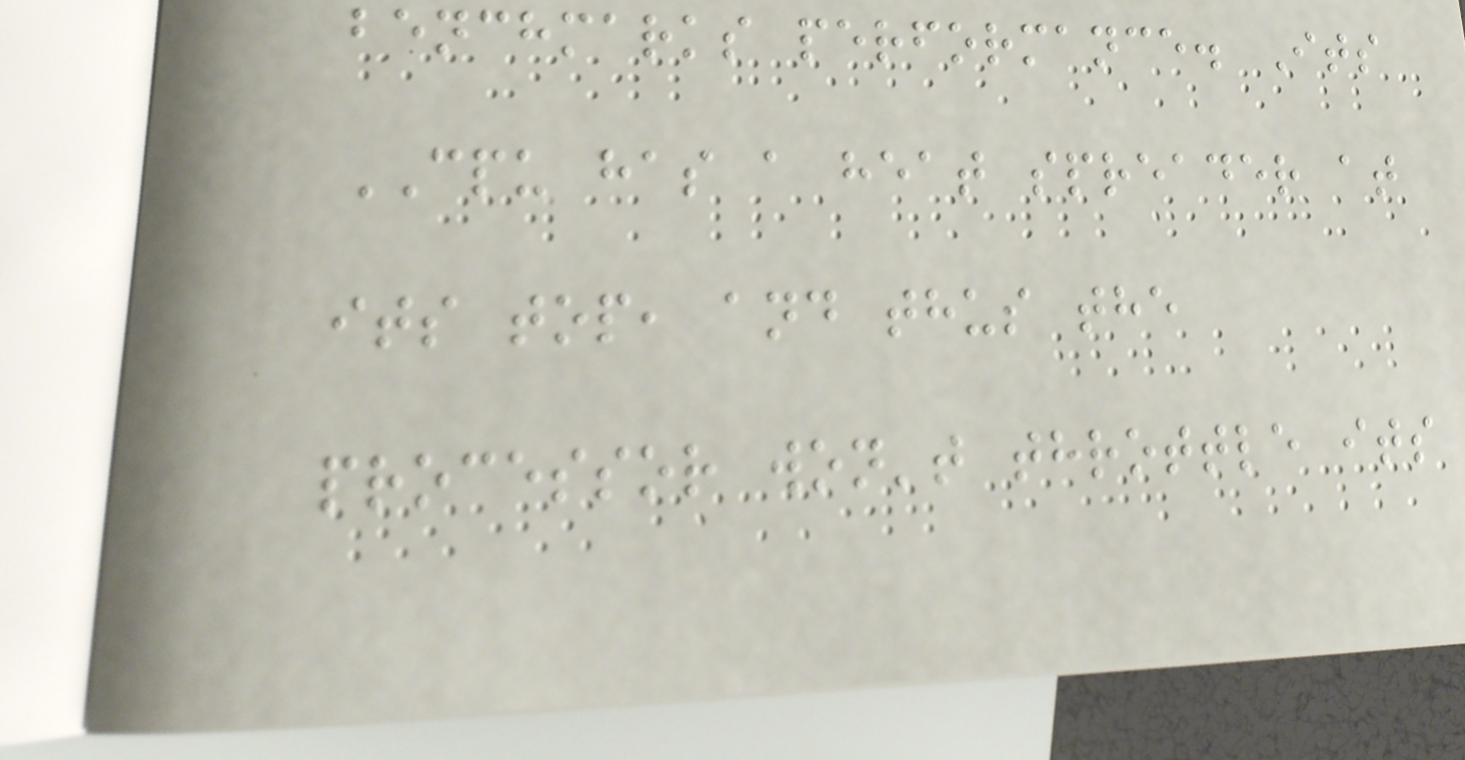benchmarks performance. Its
CPU has a heat spreader at
its top, and thus the
processor won't throttle its
